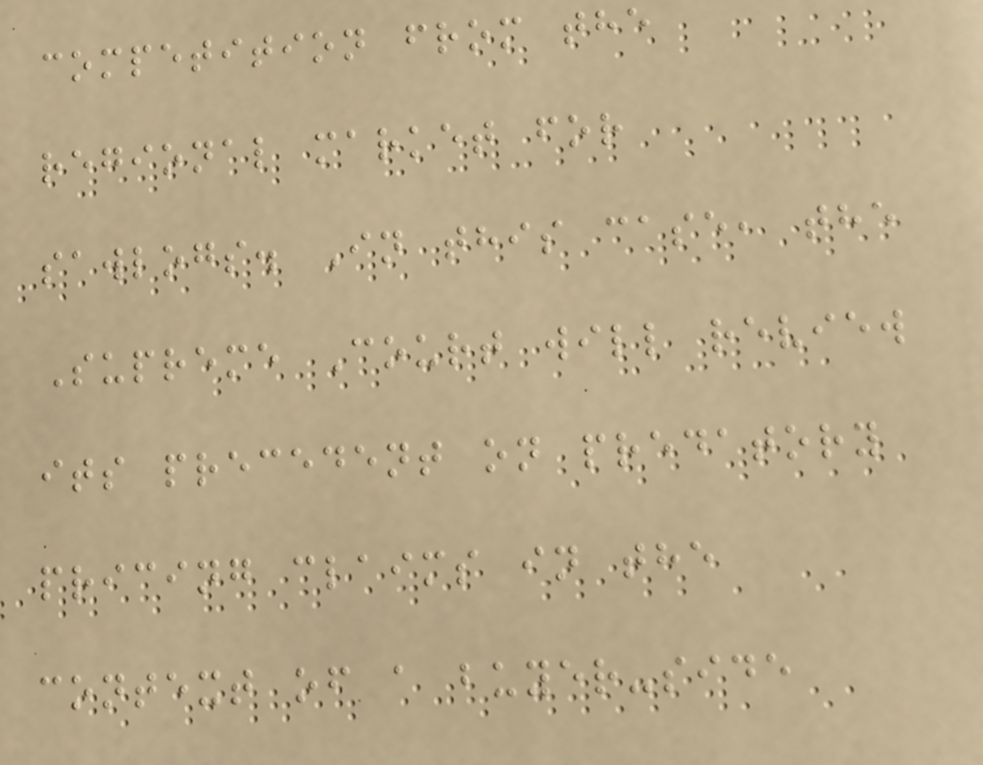competition from the
regional market for
sawlogs. In this case, the
Supreme Court will review
its precedent on predatory
pricing claims in the
context of a buyer-side
